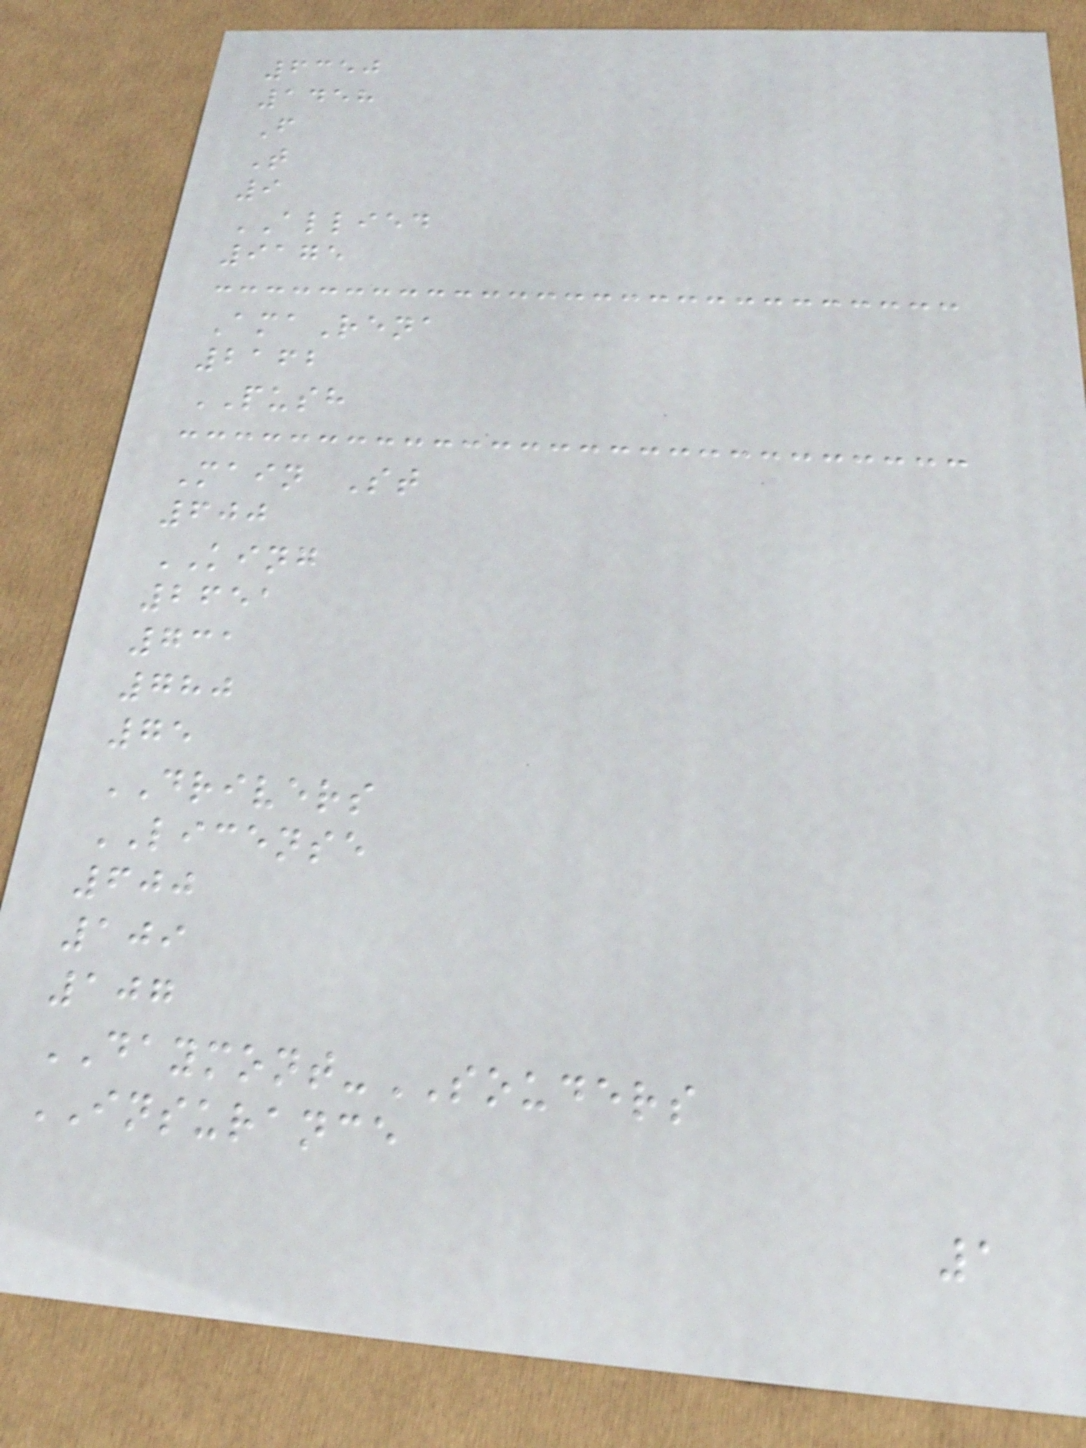6350
1458
F
T
9
ALLIED
9175
AmaRena
2162
PUSH
Main St
600
KING
2651
731
780
75
DRIVERS
LICENSE
600
109
107
DAYMONT-SOUDERS
INSURANCE
1
